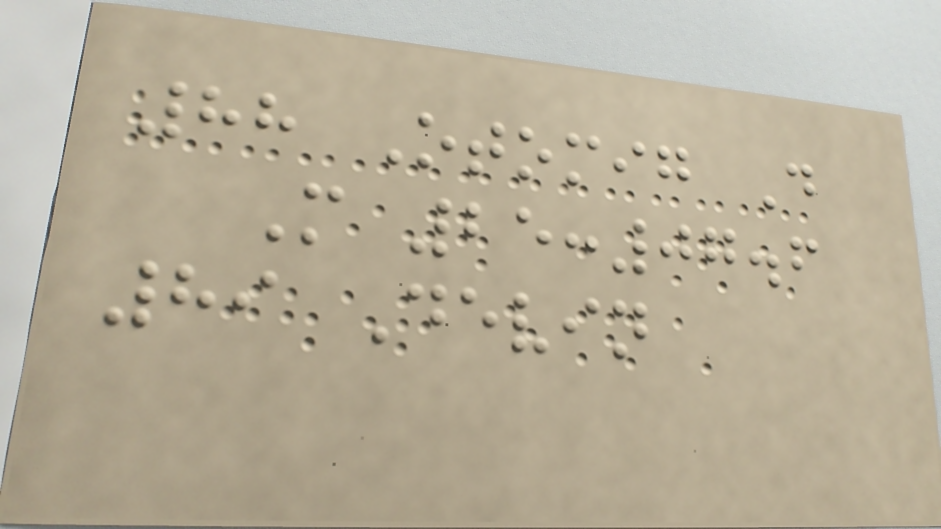88 Otomig D
M 25:07.6
89 Devin
